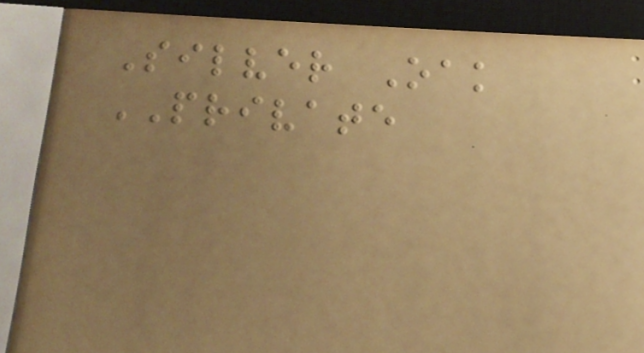Silver Oak
PRIVATE
